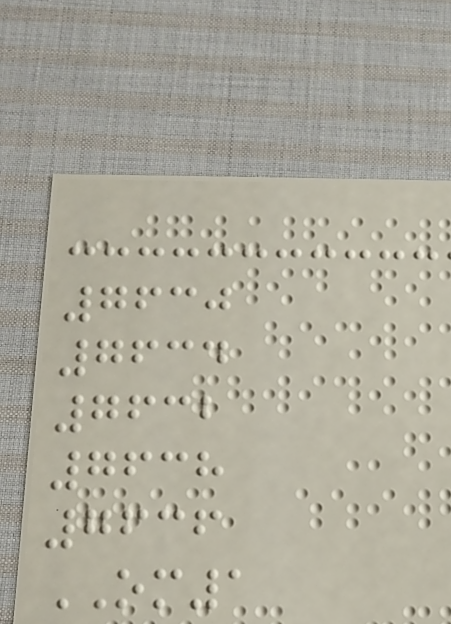7630
7634
7632
7638
7636
OM1
